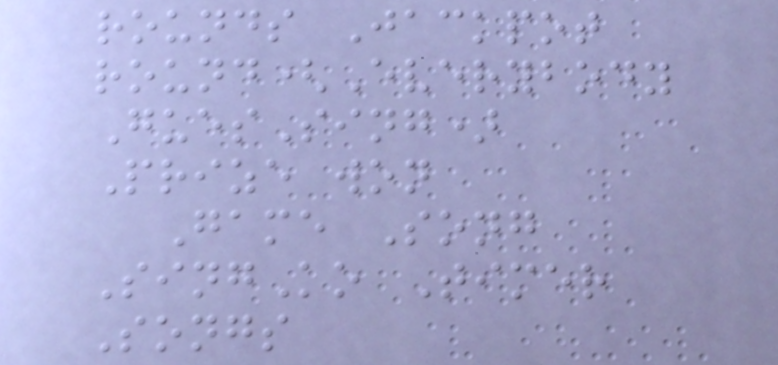rounds Jackpot
round(Everybody
GuesSing)
Prize won
Game Song
SingKo Timer
Songs
